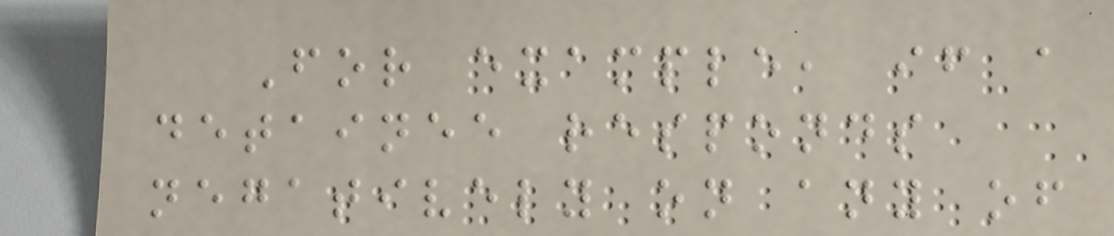For example, if a
detainee responds
negatively on any of
